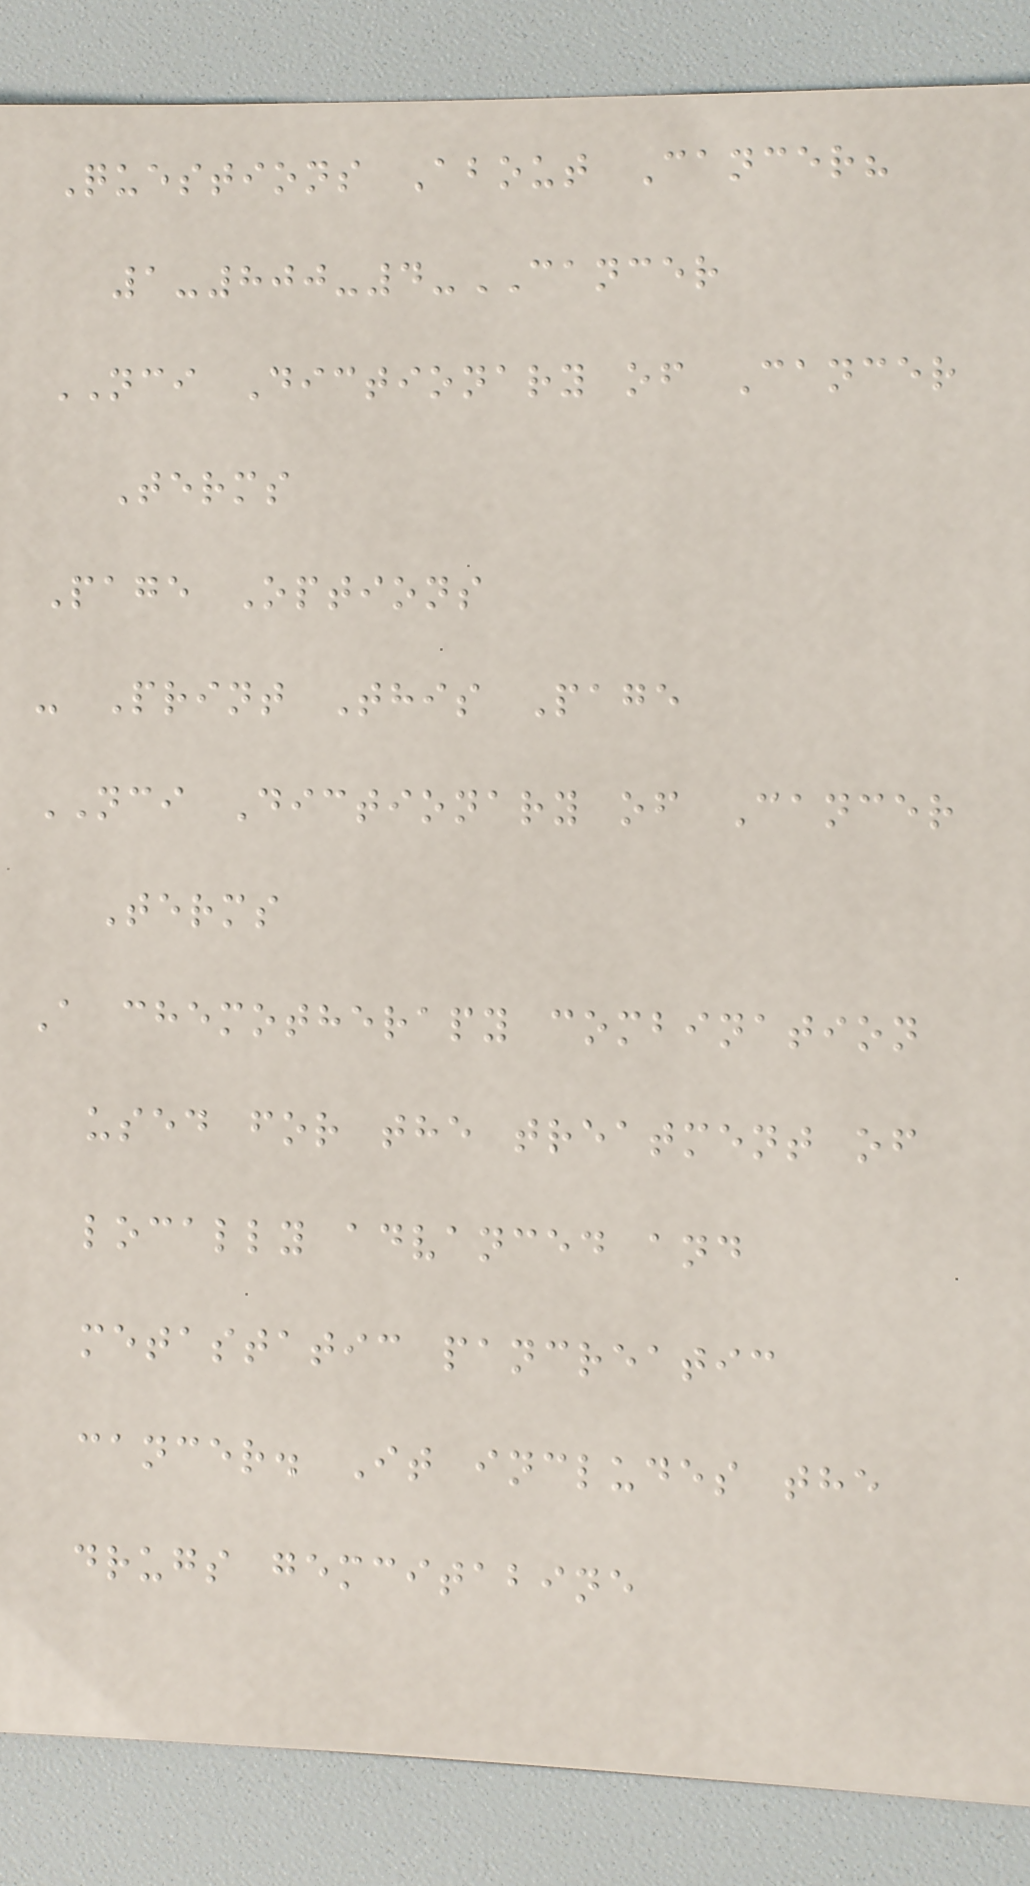Questions About Cancer?
1-800-4-CANCER
NCI Dictionary of Cancer
Terms
Page Options
- Print This Page
NCI Dictionary of Cancer
Terms
A chemotherapy combination
used for the treatment of
locally advanced and
metastatic pancreatic
cancer. It includes the
drugs gemcitabine
